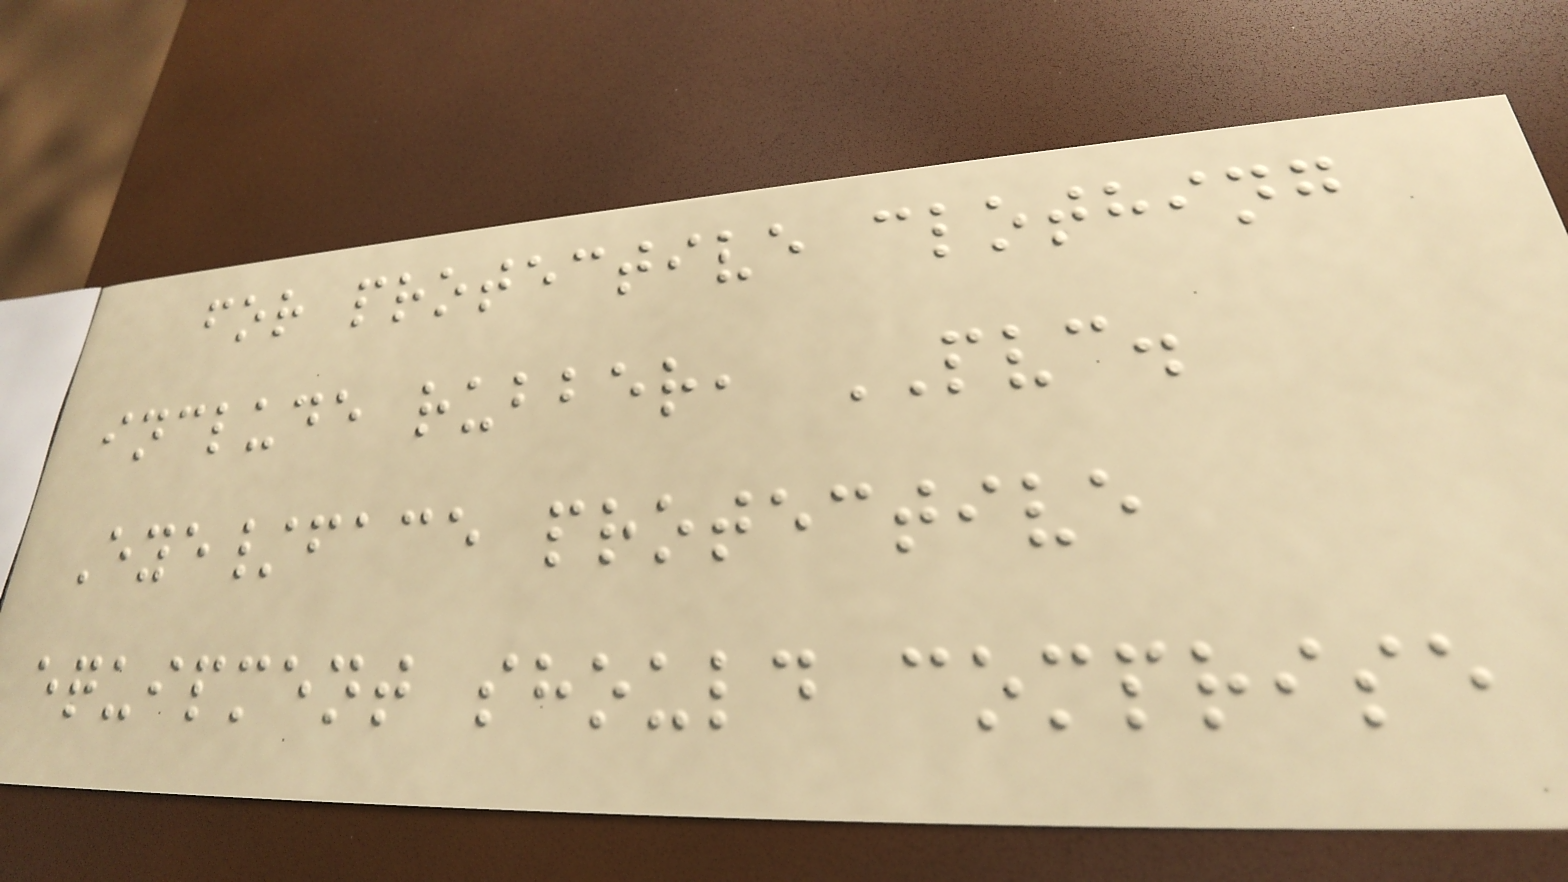for protective clothing
include rubber, PVC.
Eye/face protective
equipment should comprise
